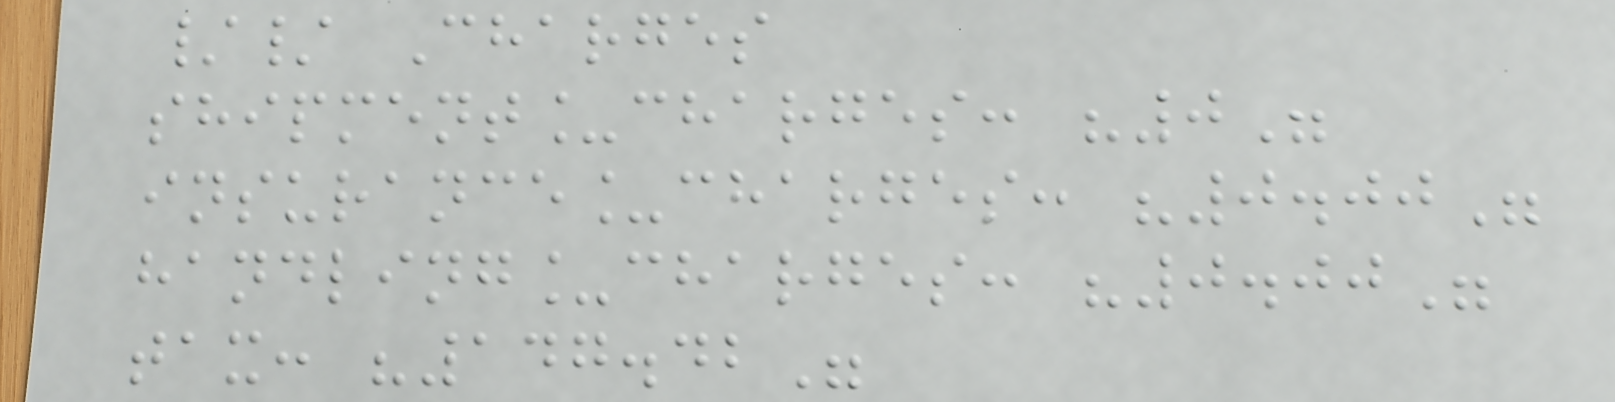// Charges
shipment_charges: "0"
insurance_charges: "0.00"
handling_charges: "0.00"
tax: "147.42"
